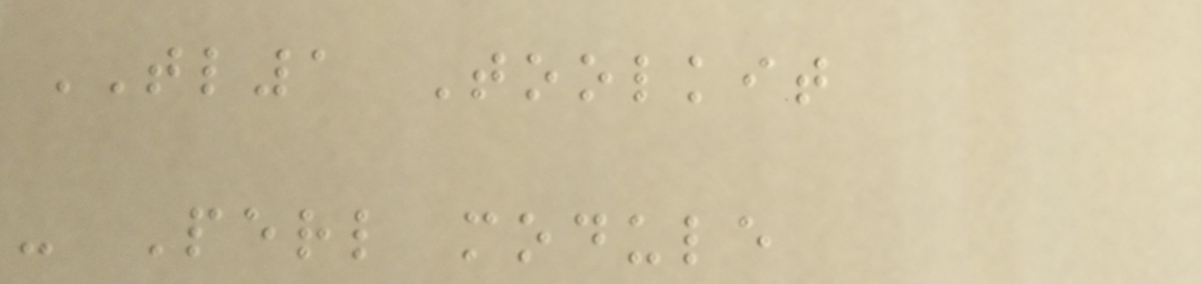TL1 Toolkit
- Perl module
